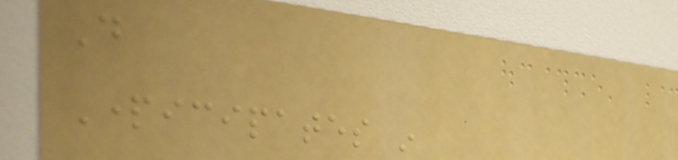Do
Participates in
